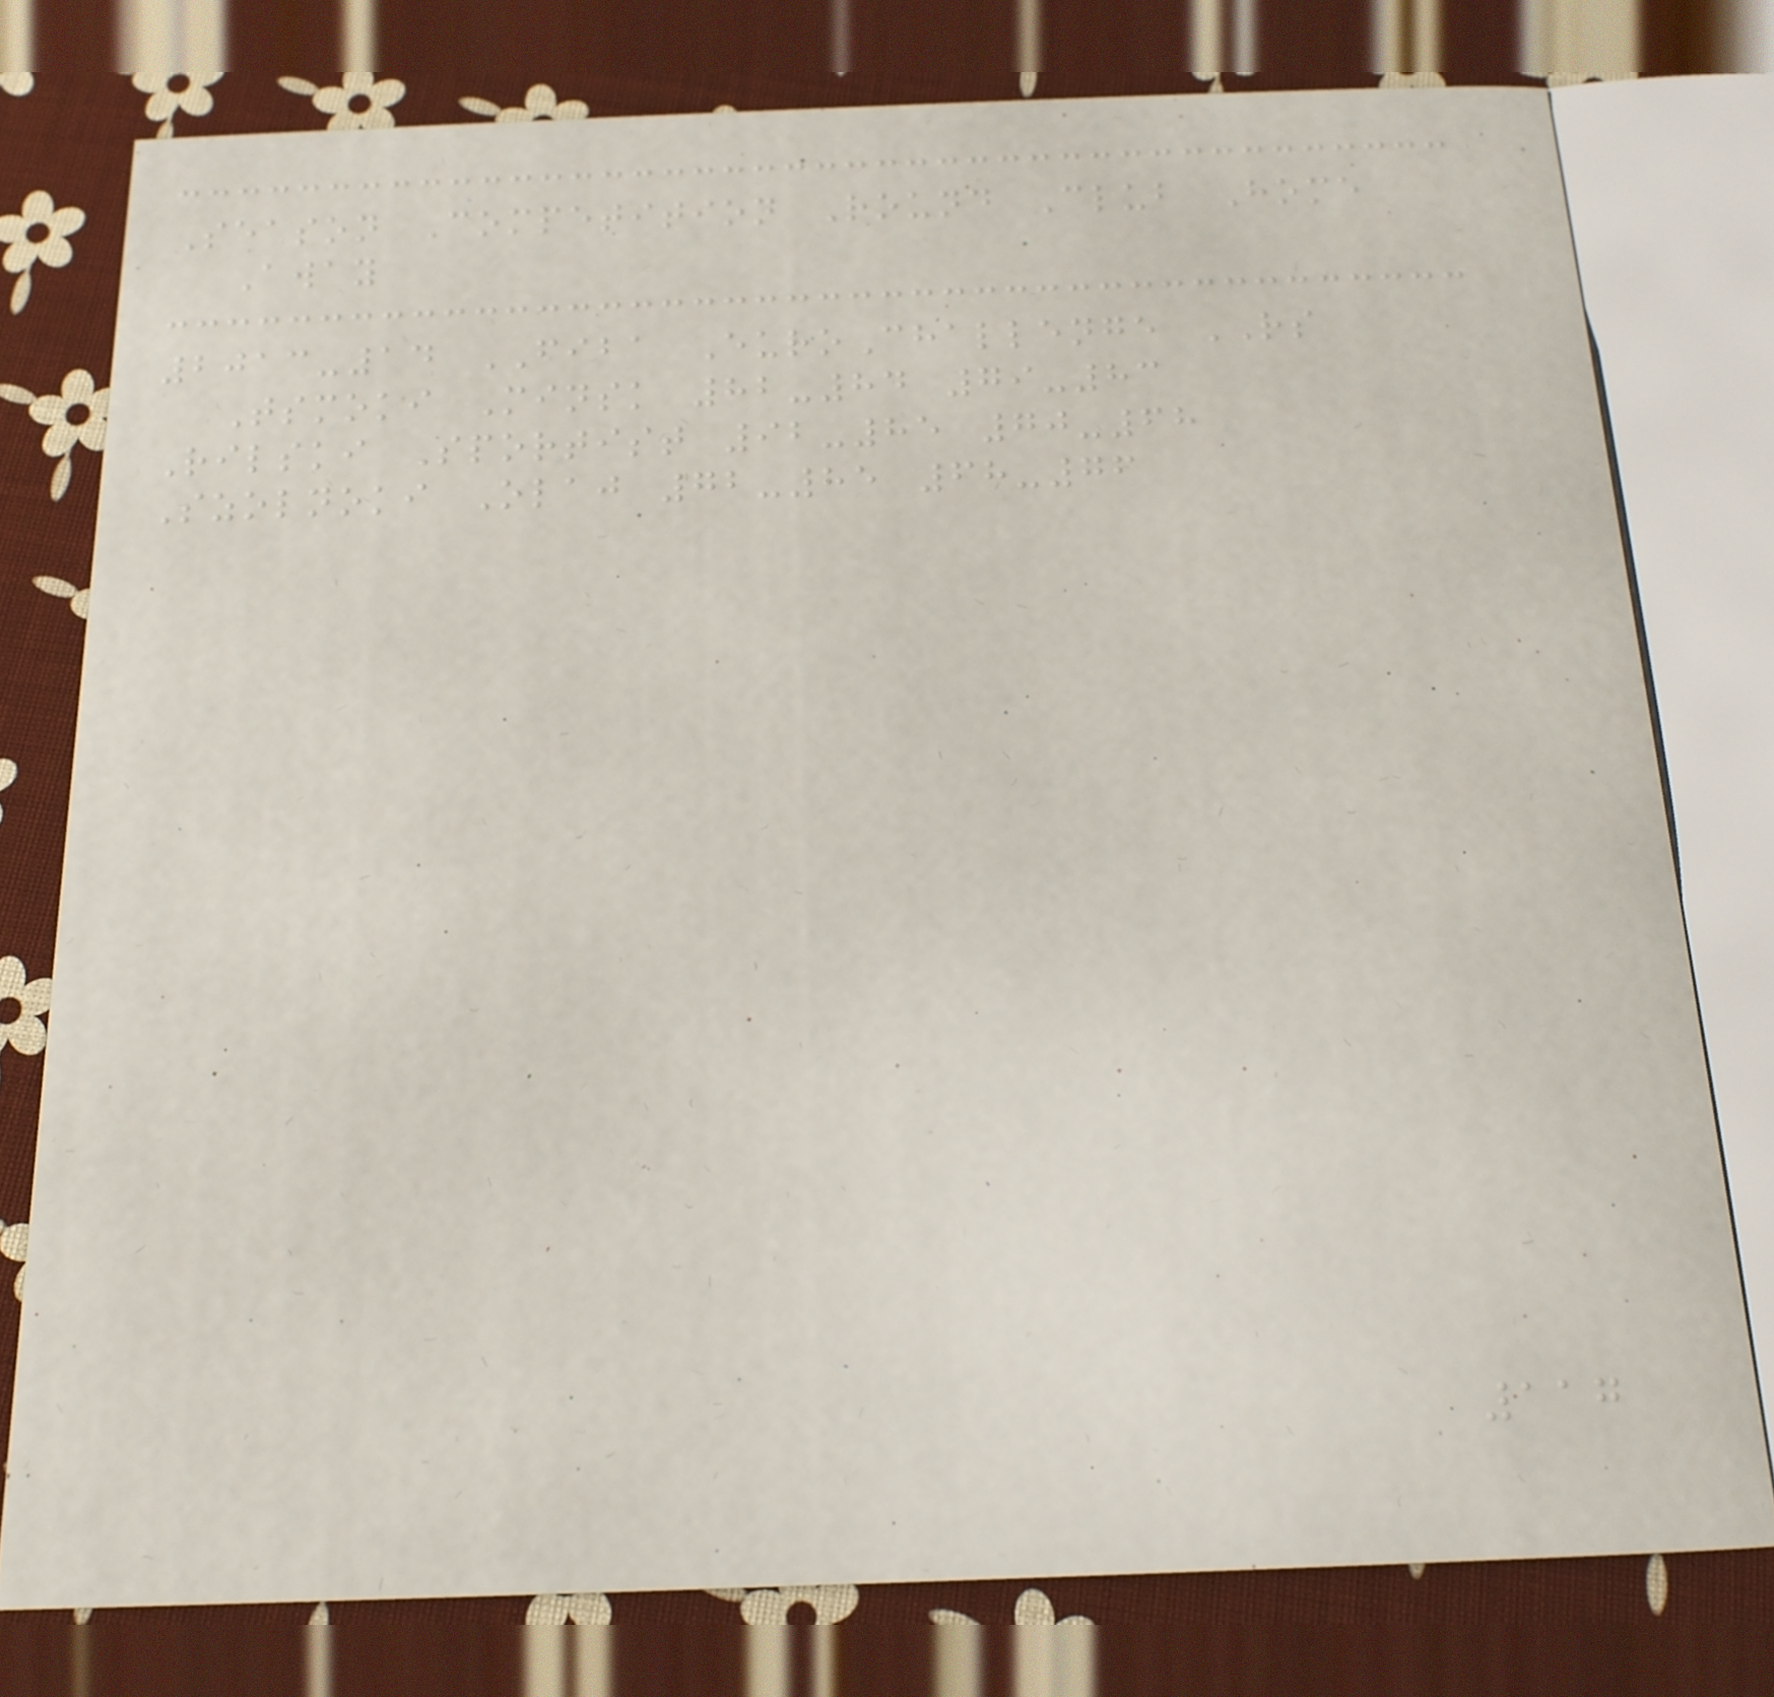Season Competition Round Club Home
Away
2013-14 FIBA EuroChallenge RS
Tsmoki Minsk 82-84 79-83
Rilski Sportist 92-85 70-68
Szolnoki Olaj 72-85 68-76
117
